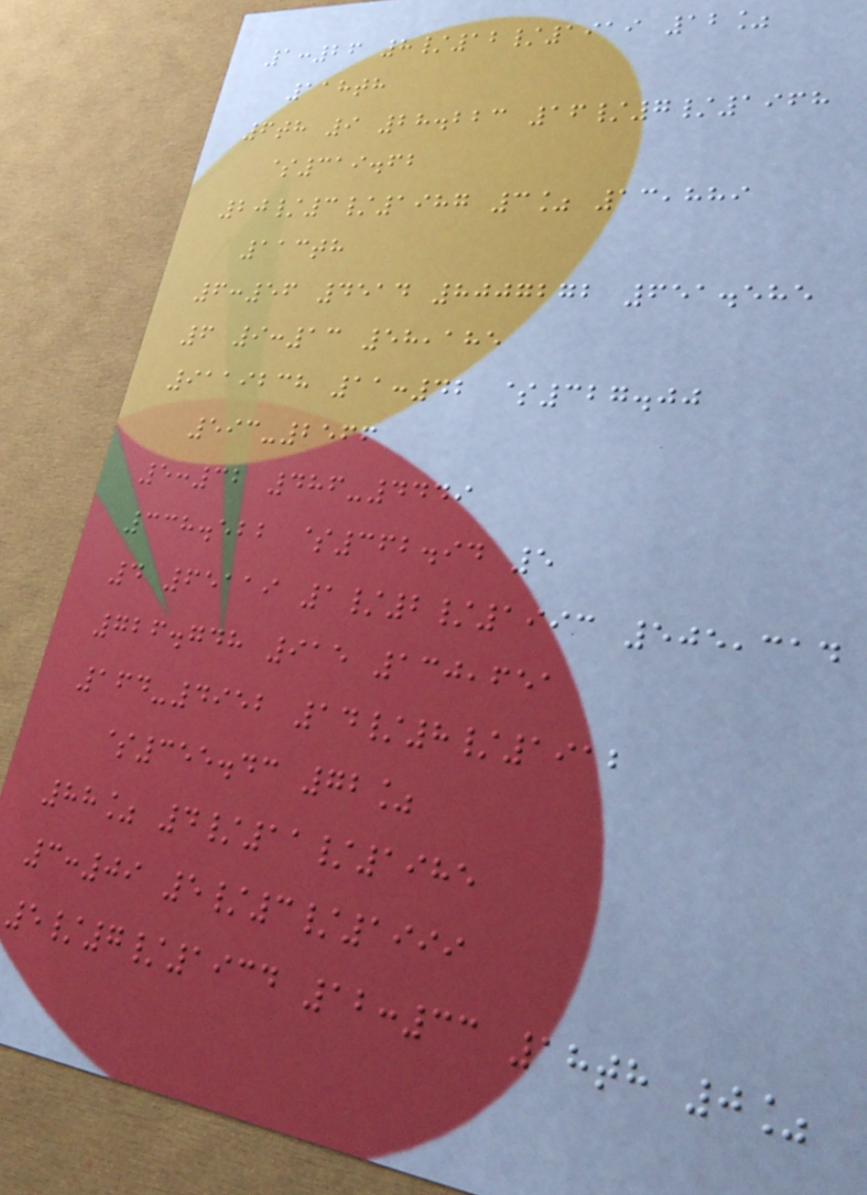1:26 8/12/1919 12%
118th
6th 9 28.223 16/7/1968
$319.62
20/3/1987 3% 13,889
113th
6:56 4514 8007272 651.585
6 9:13 58,185
9119238 11:42 $327.00
593-2566
5:32 486-4449
338.522 $362.94 5
4 65119 1/2/1993 505,314
726.748 915 130,651
164-4952 14/8/1912
$355.43 72%
88% 4/11/1985
3:09 5/3/1999
5/7/1934 12:33 18th 0%
